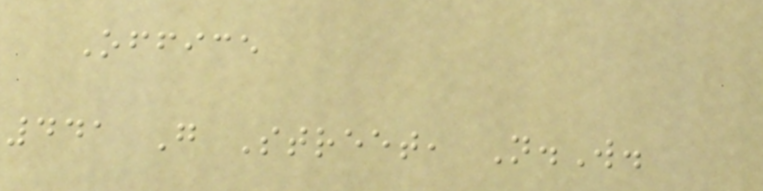Office
441 G Street, N.W.
